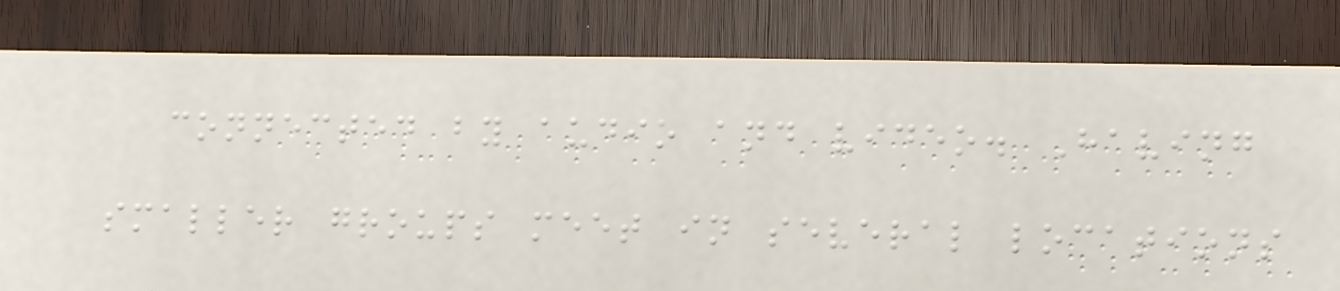connected by audio and video. Having
smaller groups meet in several locations
